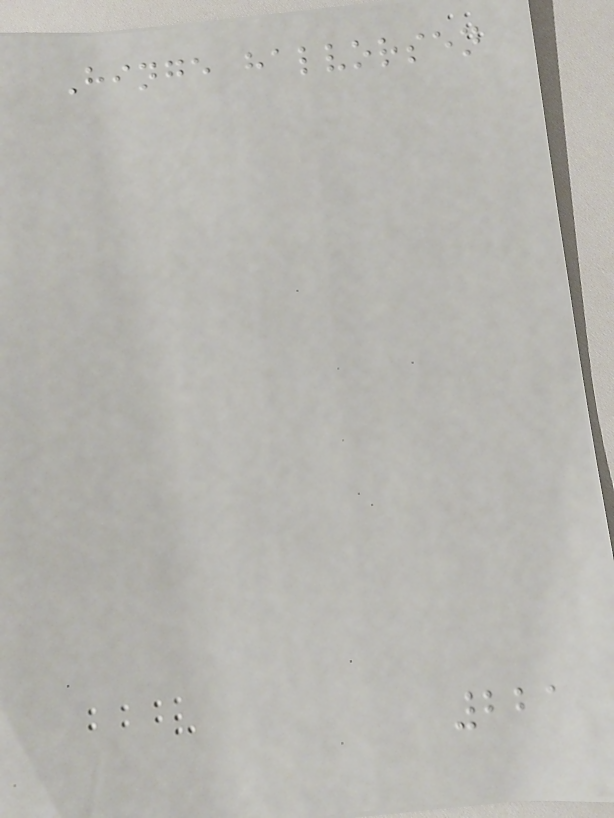Hinge halvorsen
221
